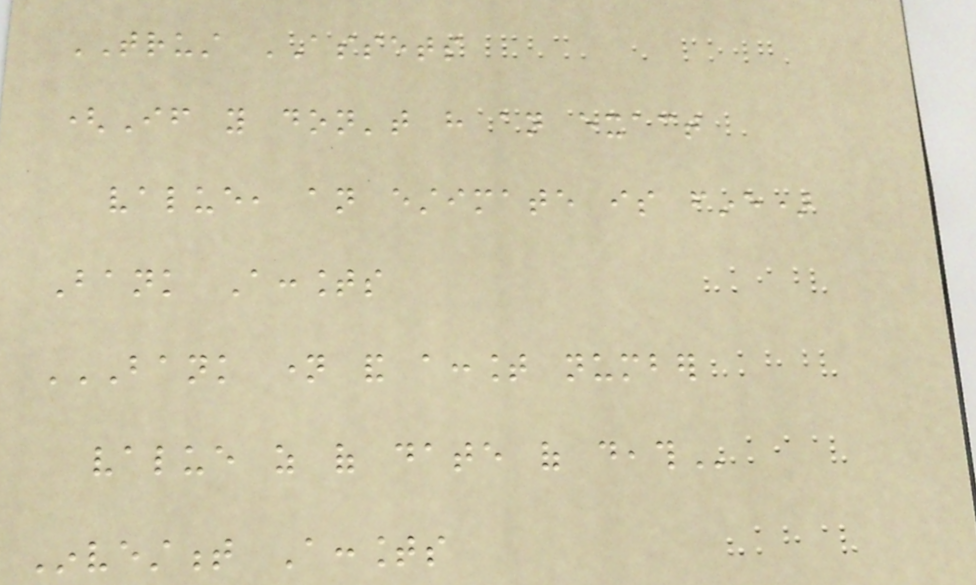TRUST ASSETS
(If you don't have an exact
value, an estimate is fine)
Bank Accounts
BANK NAME AND ACCOUNT NUMBER
VALUE AS OF DATE OF DEATH
Investment Accounts
